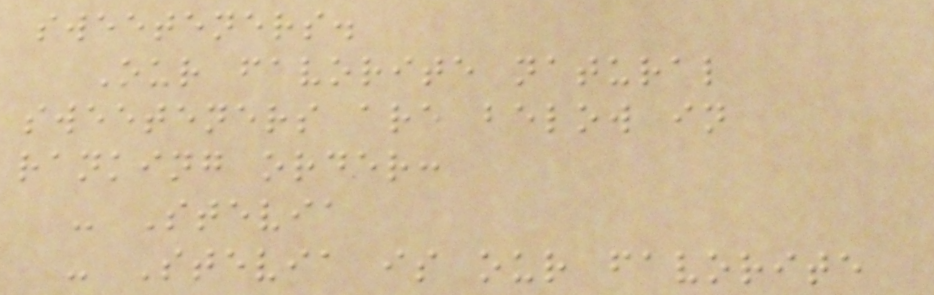sweeteners.
Our favorite natural
sweeteners are below in
ranking order:
- Stevia
- Stevia is our favorite
